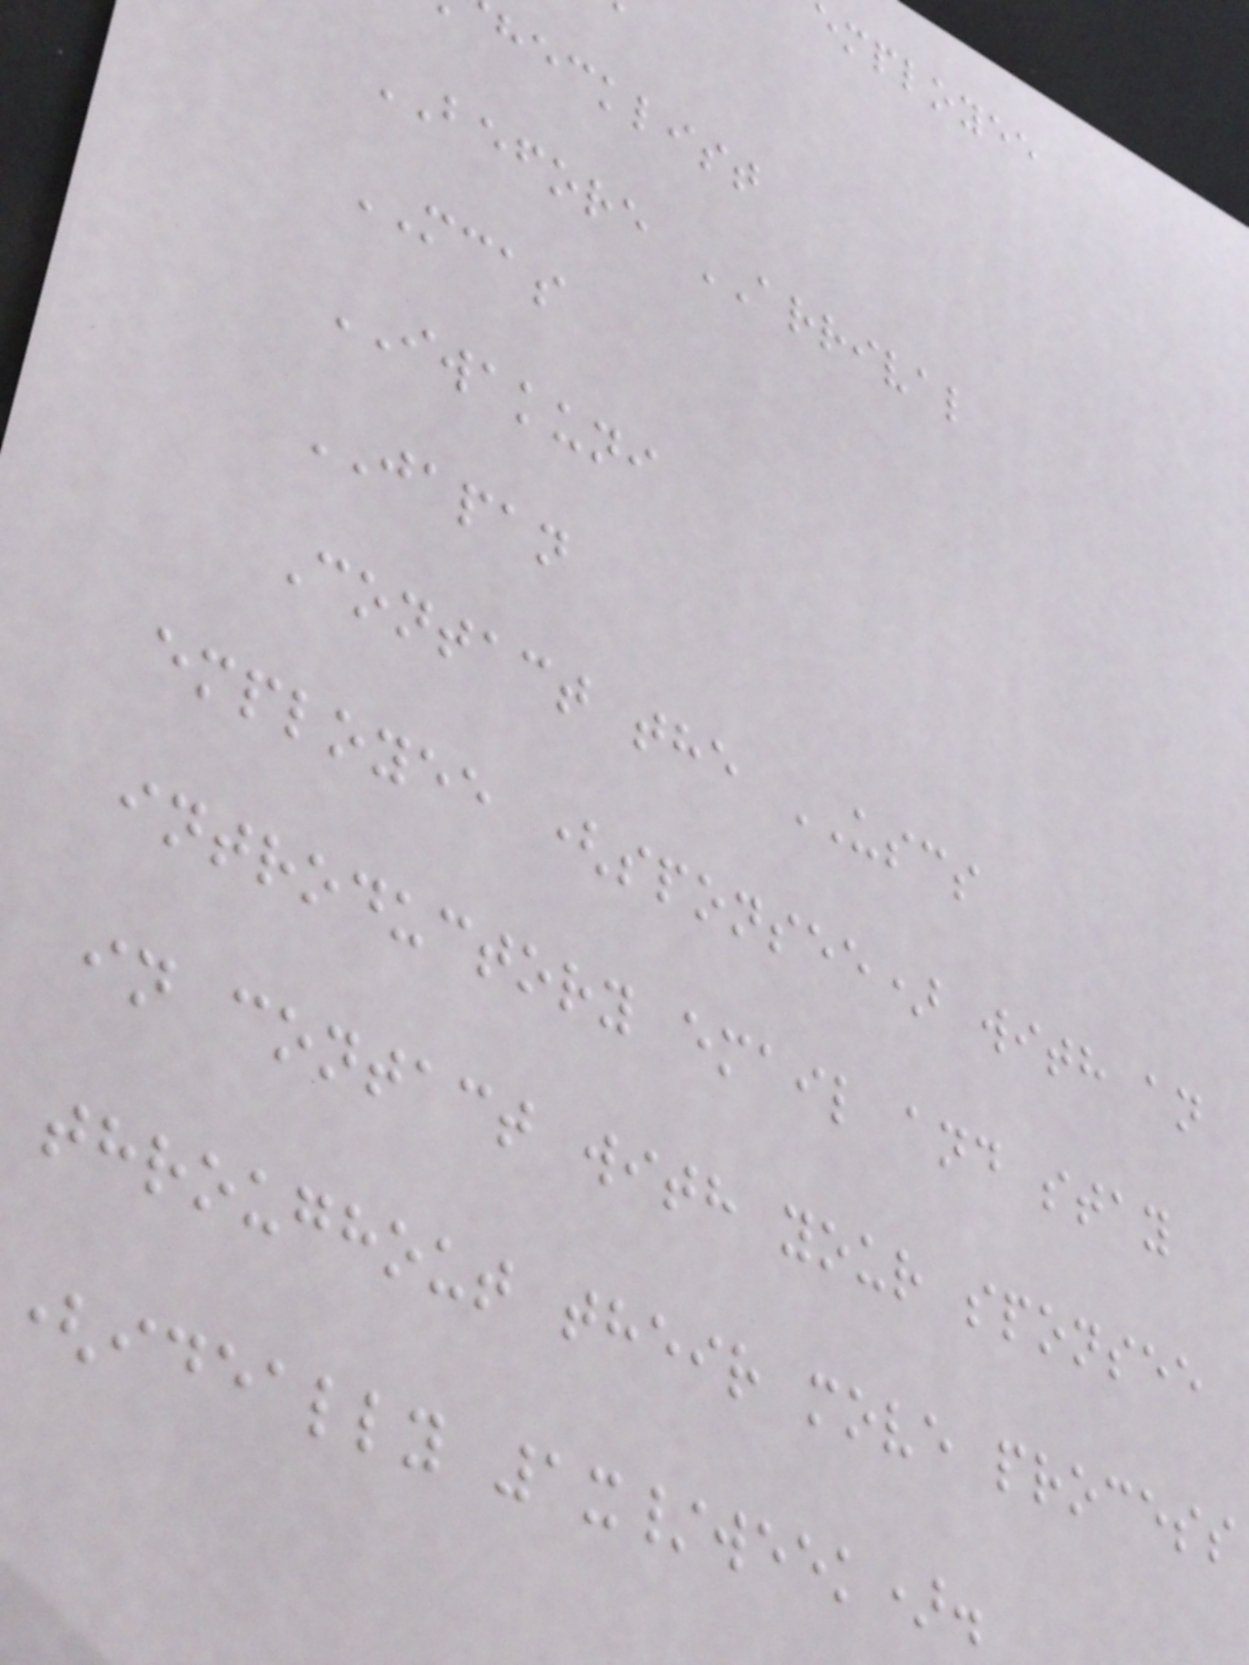employee
hecklist
BEFORE ARRIVAL
MCAS
IWAKUNI
JAPAN
Contact the USCS
employee (sponsee) with an
introductory email and stay
in contact with your sponsee
throughout their move process
(ideally 1x/week).
